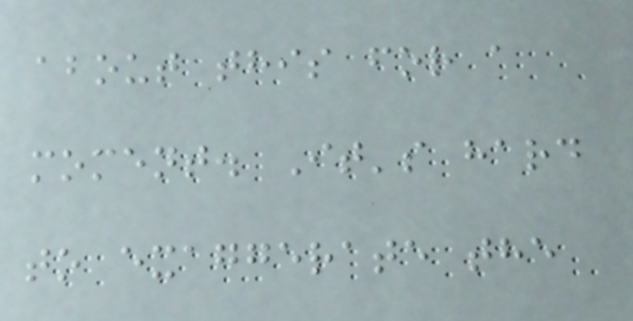about this for a
moment. It's hard
to exaggerate the
